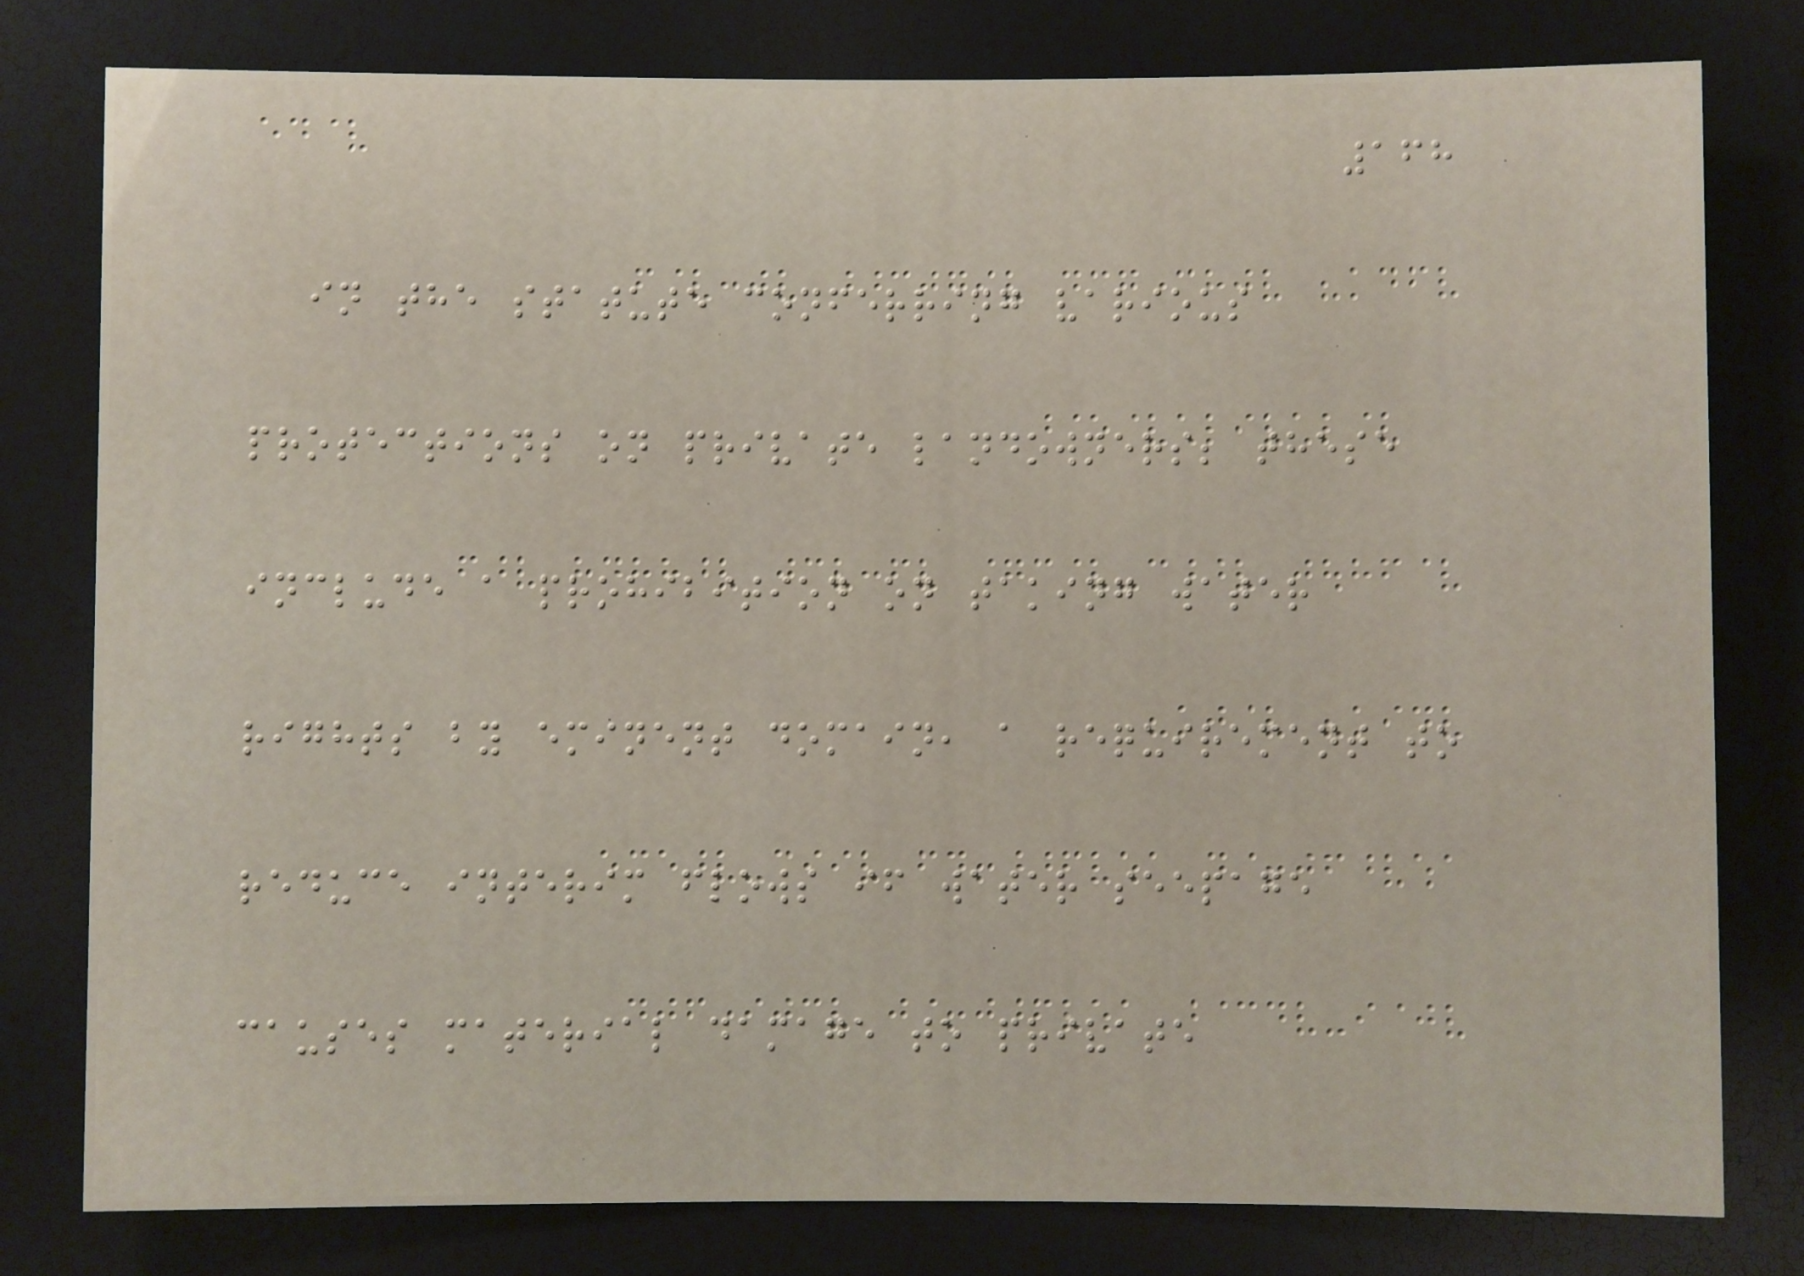168
in the statute conferring various
protections on private landowners; these
include a prohibition on taking water
rights by eminent domain, a requirement to
reduce interim flows if water seepage
causes material damage to private
